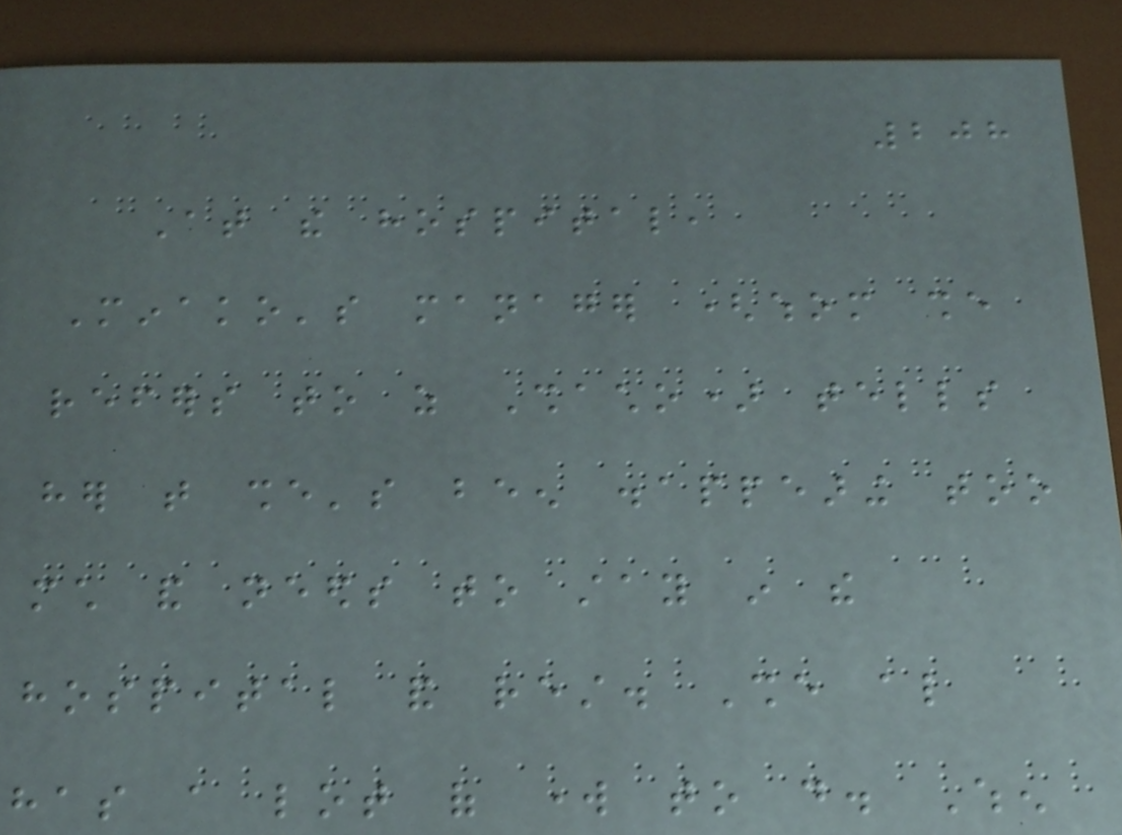208
At the hospital,
Minako's manager (whom she
refers to as Shacho) tells
her that she's been disappearing too
much and needs to stay in the
hospital and rest. She also
has a lot of work to do. When
